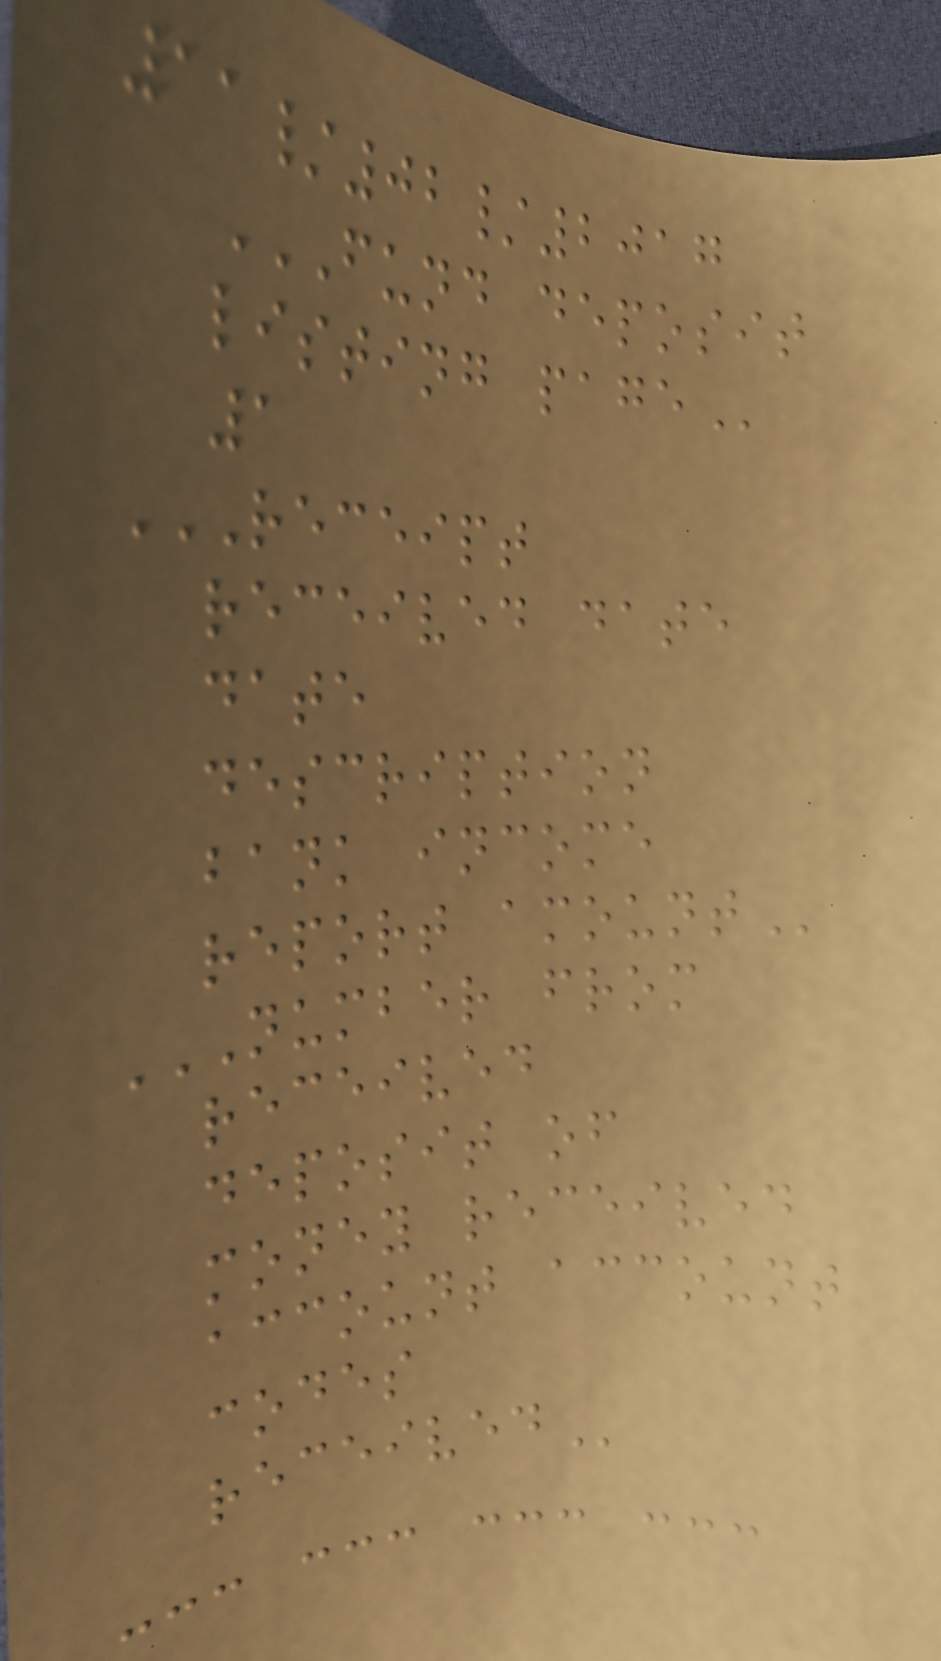11/02/2017
FUND DEPOSIT
LISTING PAGE
1
RECEIPT
RECEIVED DATE
DATE
DESCRIPTION
BANK INCOME
REPORT AMOUNT
NUMBER FROM
RECEIVED
DEPOSIT OF
MONEY RECEIVED
ACCOUNT ACCOUNT
CODES
RECEIVED
--- --- --- ---
